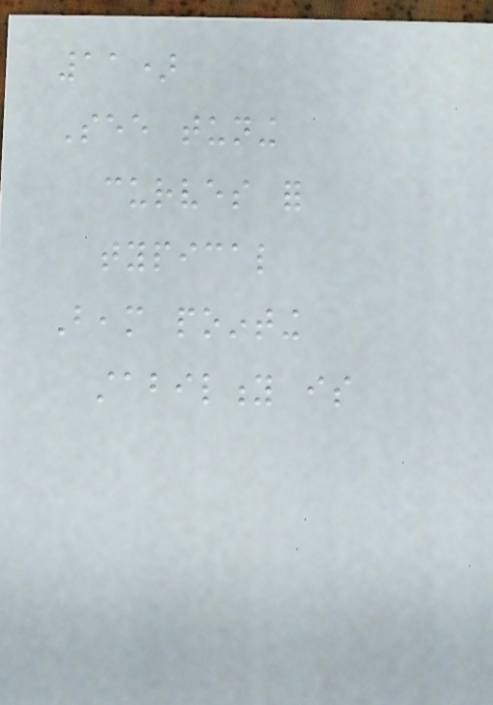11)
See tuning
curves for
typical
Beam pointing
stability is
